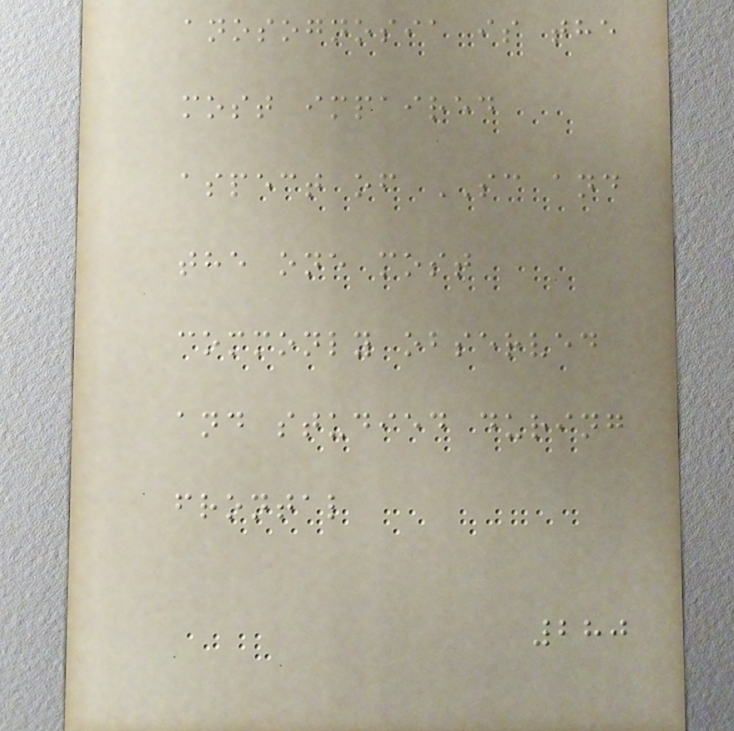anosognosia is the
most impaired
aspect of SC and
the one most
commonly observed
and studied during
frontal
280
